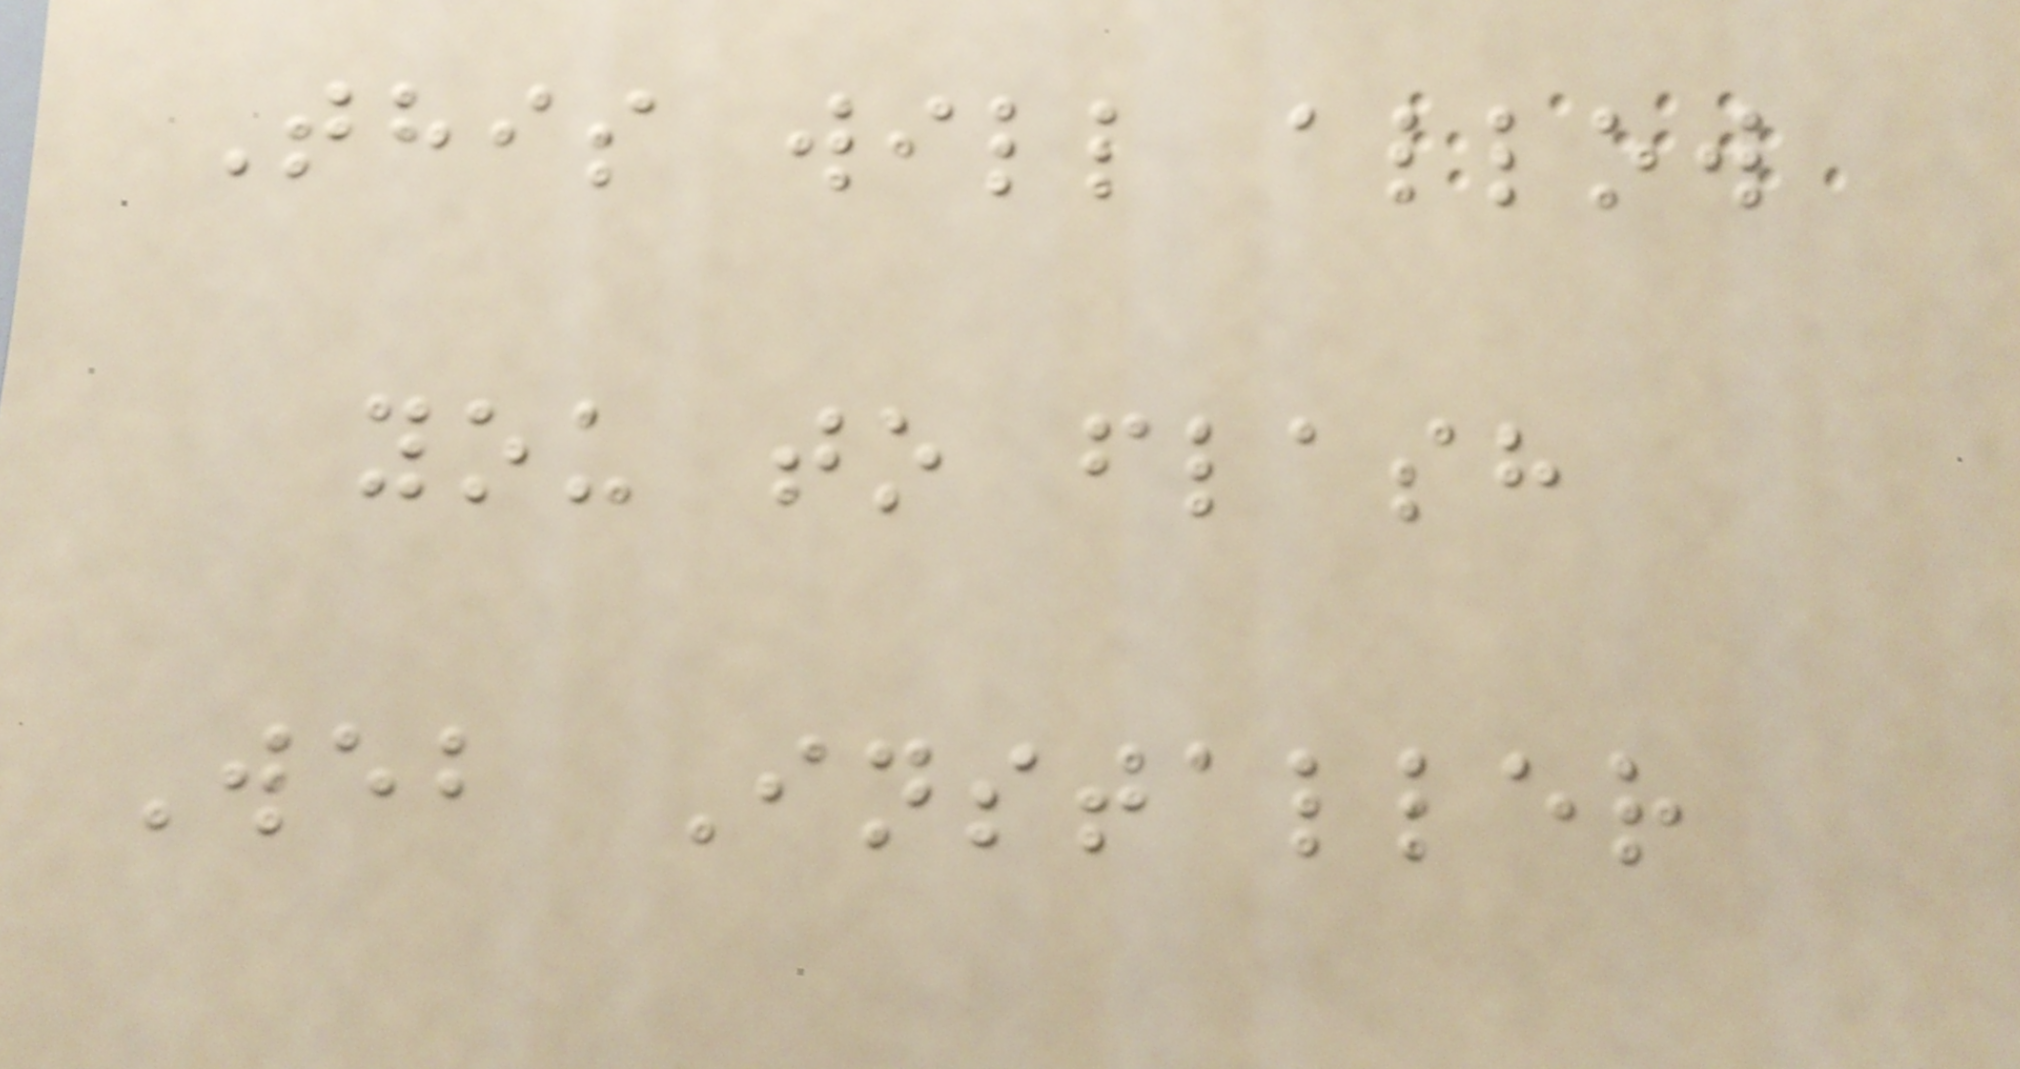This will allow
you to flash
Web Installer
